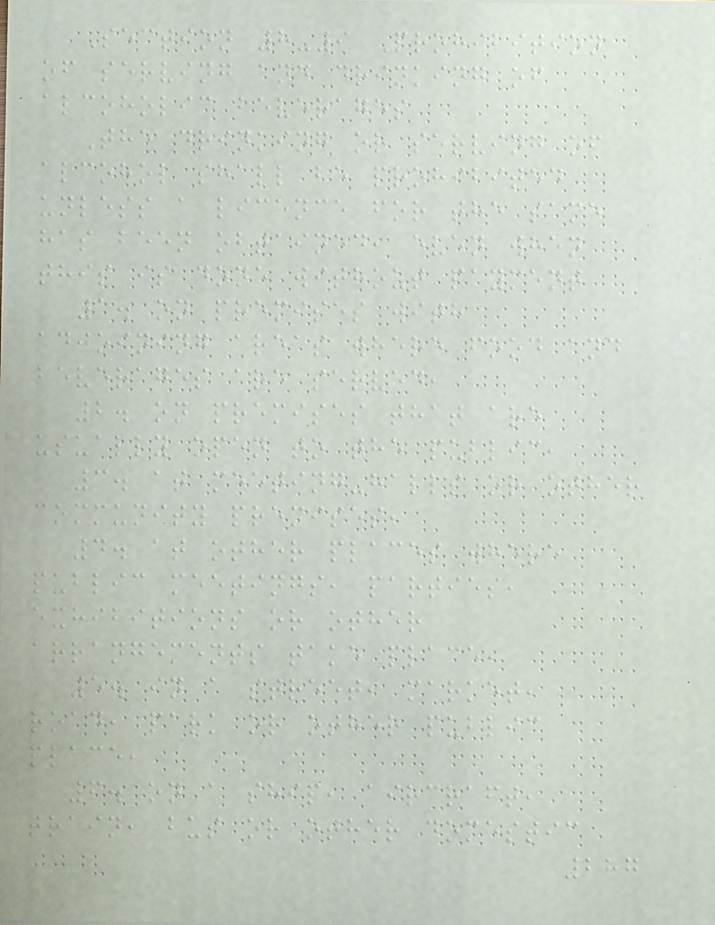Section 8-9 Prohibition
of serving and drinking of
alcoholic beverages
The drinking or serving of
alcohol shall be prohibited
unless a licence for the same
has been obtained, even when
this is done without payment
1. on premises with
adjoining areas where food and
beverages are served,
2. on premises that are
usually open to the public,
3. at meeting-halls or other
community premises,
4. at other places where
public meetings, parties,
exhibitions or other
arrangements take place,
5. in a street, market,
road, park or other public
place,
6. on a ship, aircraft,
train, bus or other domestic
287
